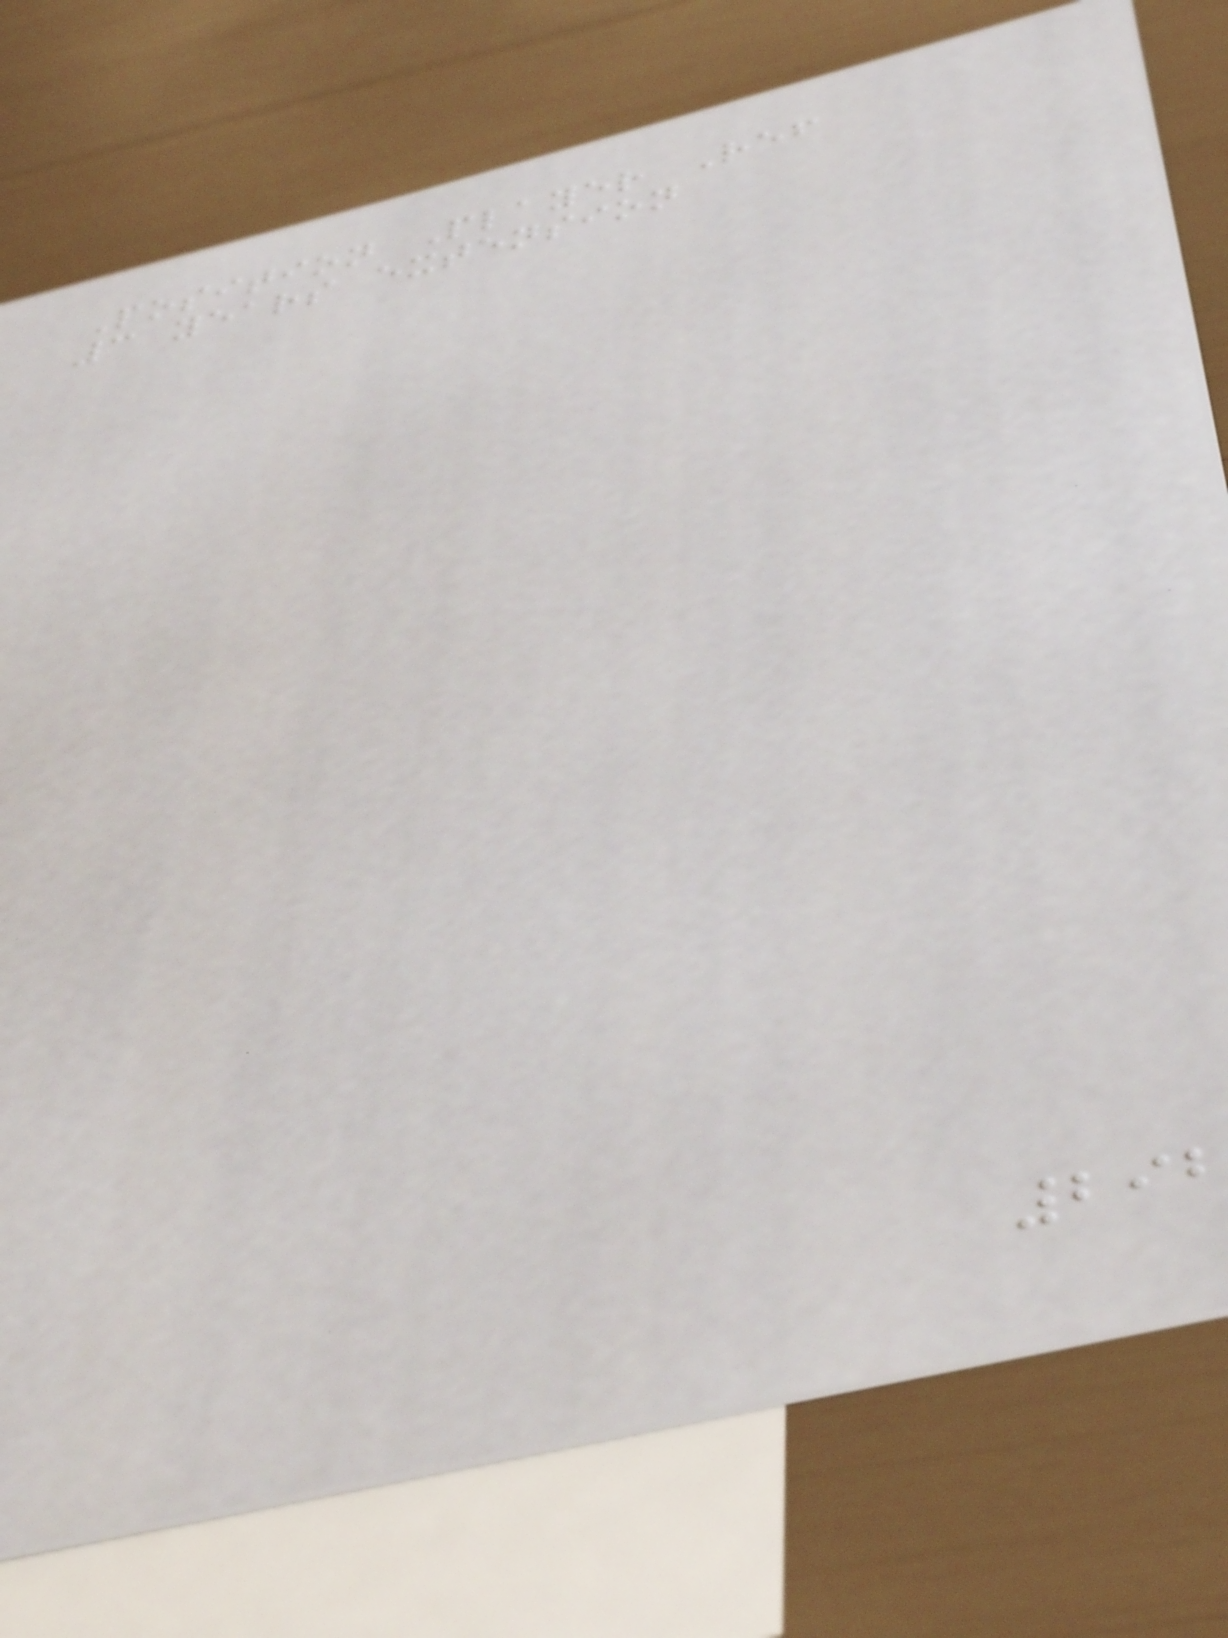Position Player Ref
3 years extension
